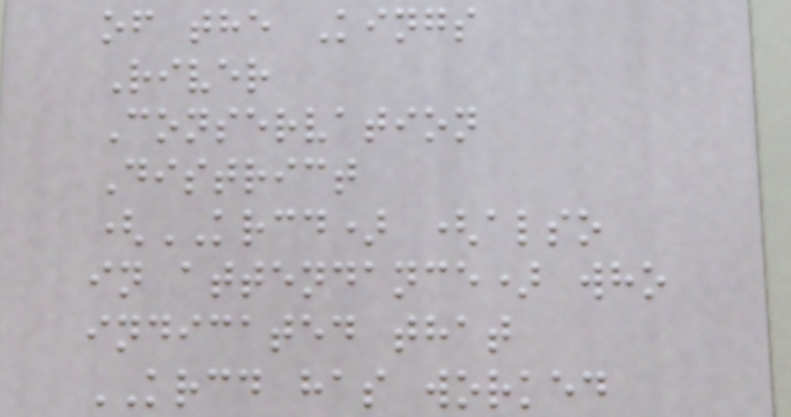of the Kings
River
Conservation
District
(KRCD) (also
in attendance) who
indicated that
KRCD has worked
